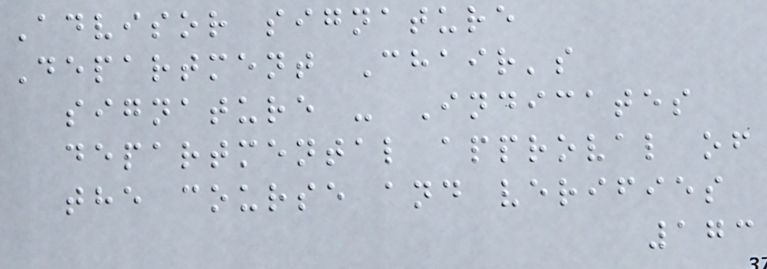Advisor signature
Department Chair's
signature - Indicates
departmental approval of
the course and verifies
173
